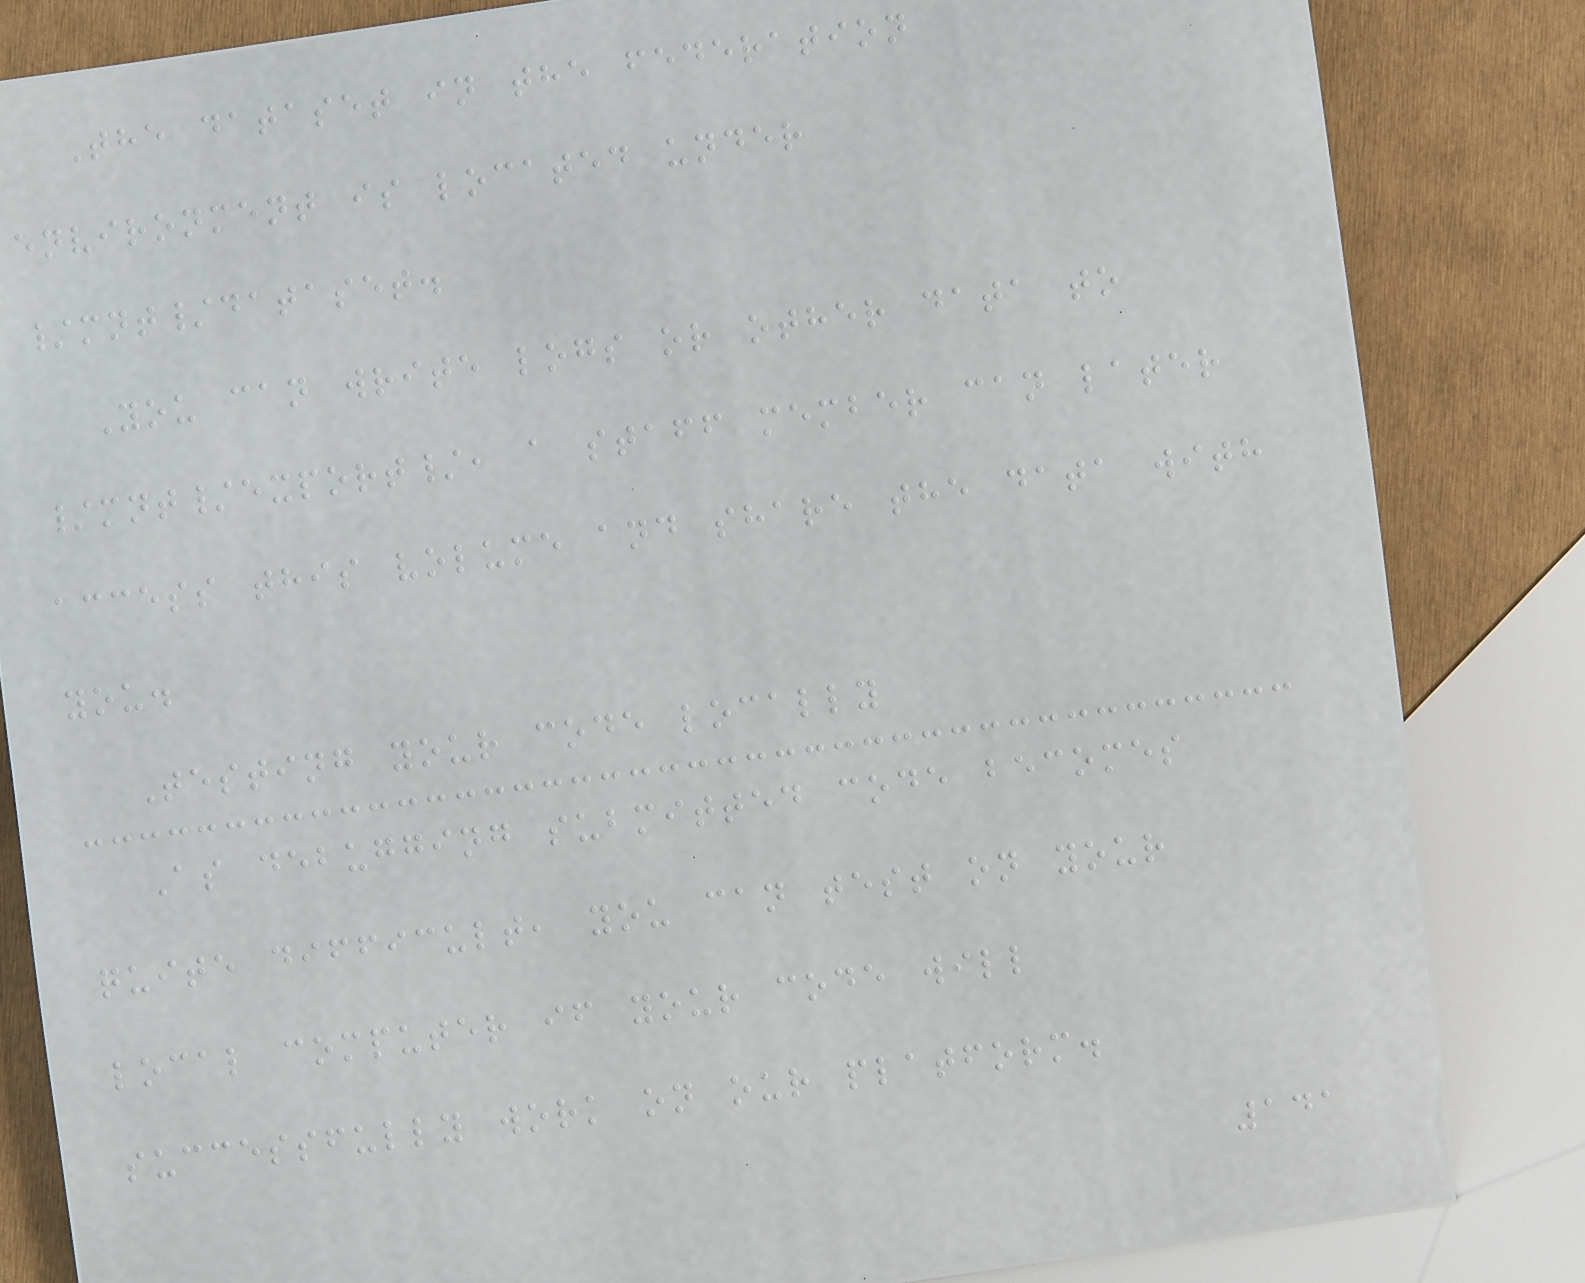The dataset in the federation
environment is located under
/mnt/dataset.
You can write logs or other data to
/mnt/export/, a staff member can later
access this volume and share the data with
you.
Testing your code locally
As debugging submitted code becomes
quite difficult, you can test on your
local computer if your code will
successfully work on our platform.
141
